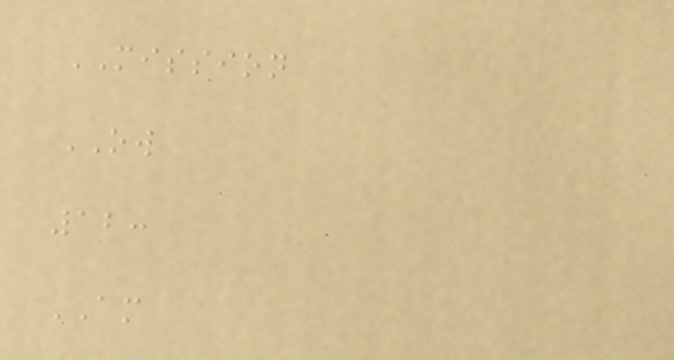MISSION
OW
12:
AM
